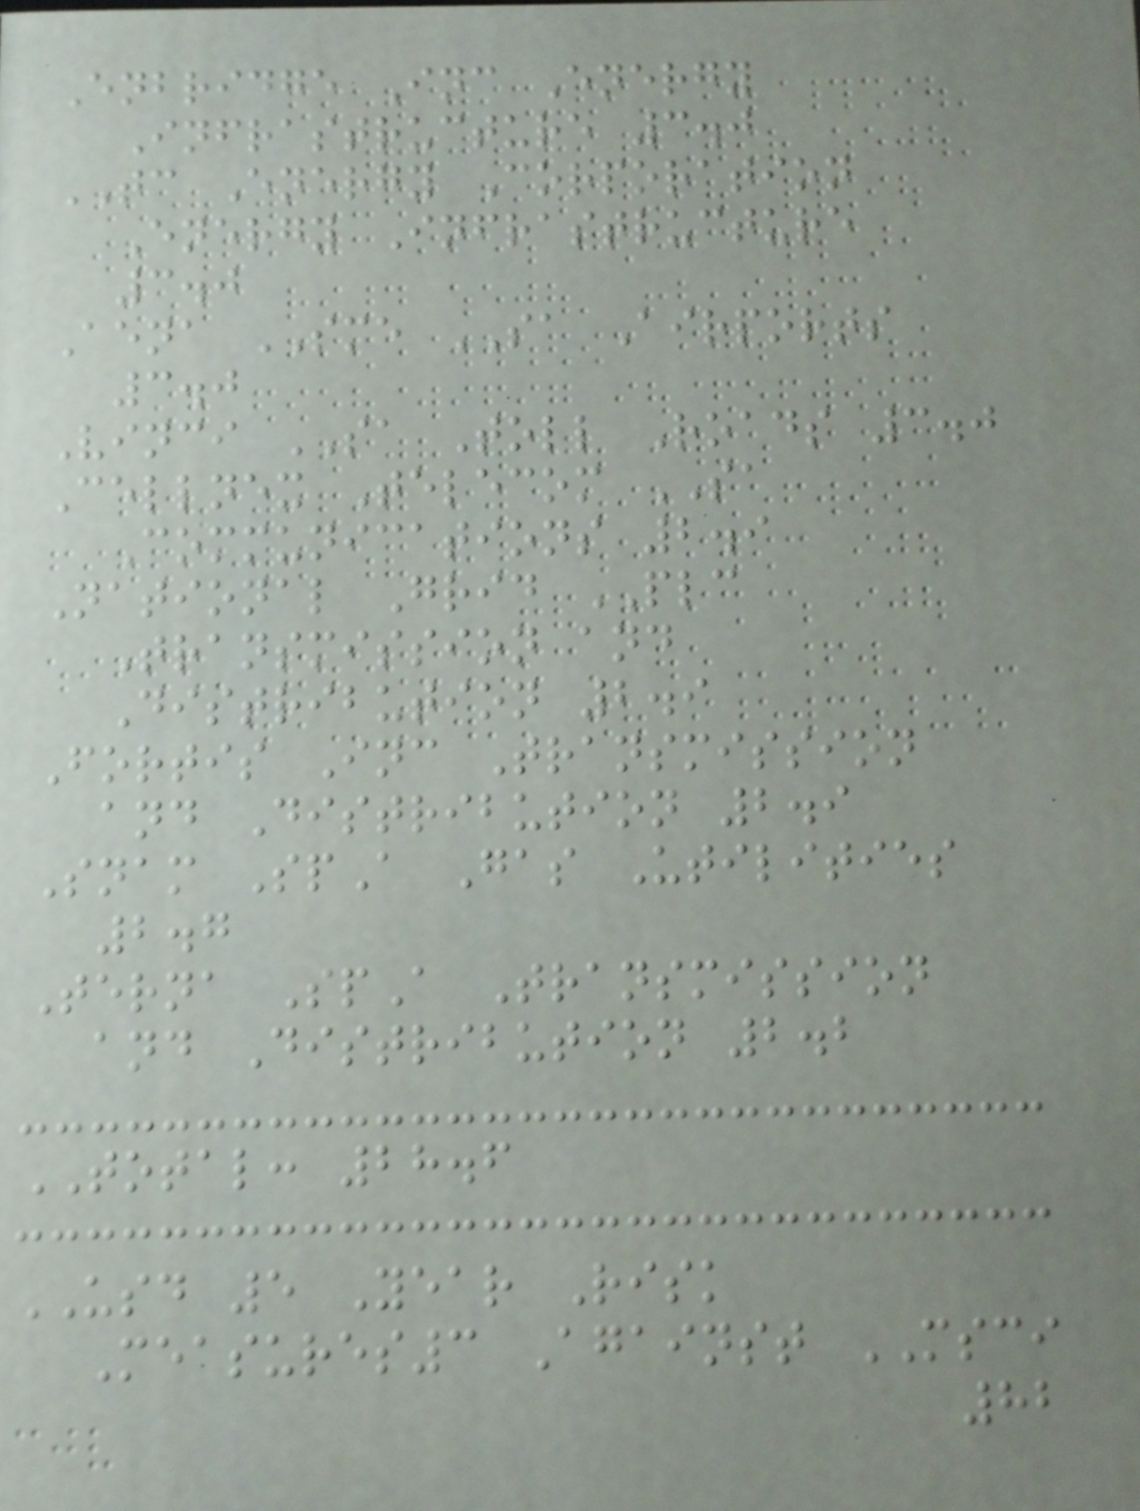Enbridge Inc Energy
Infrastructure 3.0
TC Energy Corporation
Energy Infrastructure
3.0
Aena SME SA Airports
3.0
Vinci SA Toll Roads 3.0
Cellnex Telecom SA
Communications 2.9
National Grid PLC
Transmission and
Distribution 2.9
Fortis Inc Transmission
and Distribution 2.9
Snam SpA Gas Utilities
2.7
Terna SpA Transmission
and Distribution 2.2
TOTAL: 28.6
USD 5 Year Risk
Measures3 Against MSCI
82
